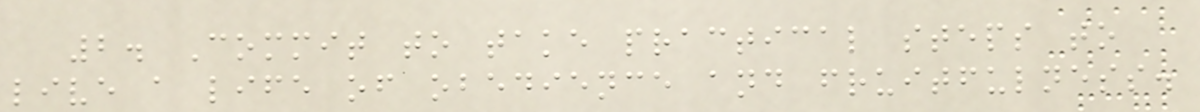2. Commit to take practical steps to
live a life of obedience and fruitfulness.
